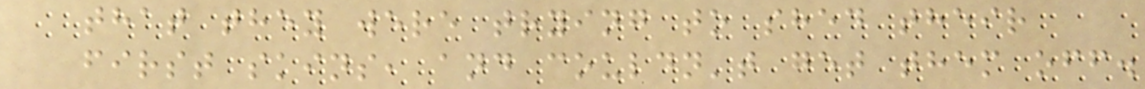that they were trying to shed their
first skins, and couldn't get them off.
